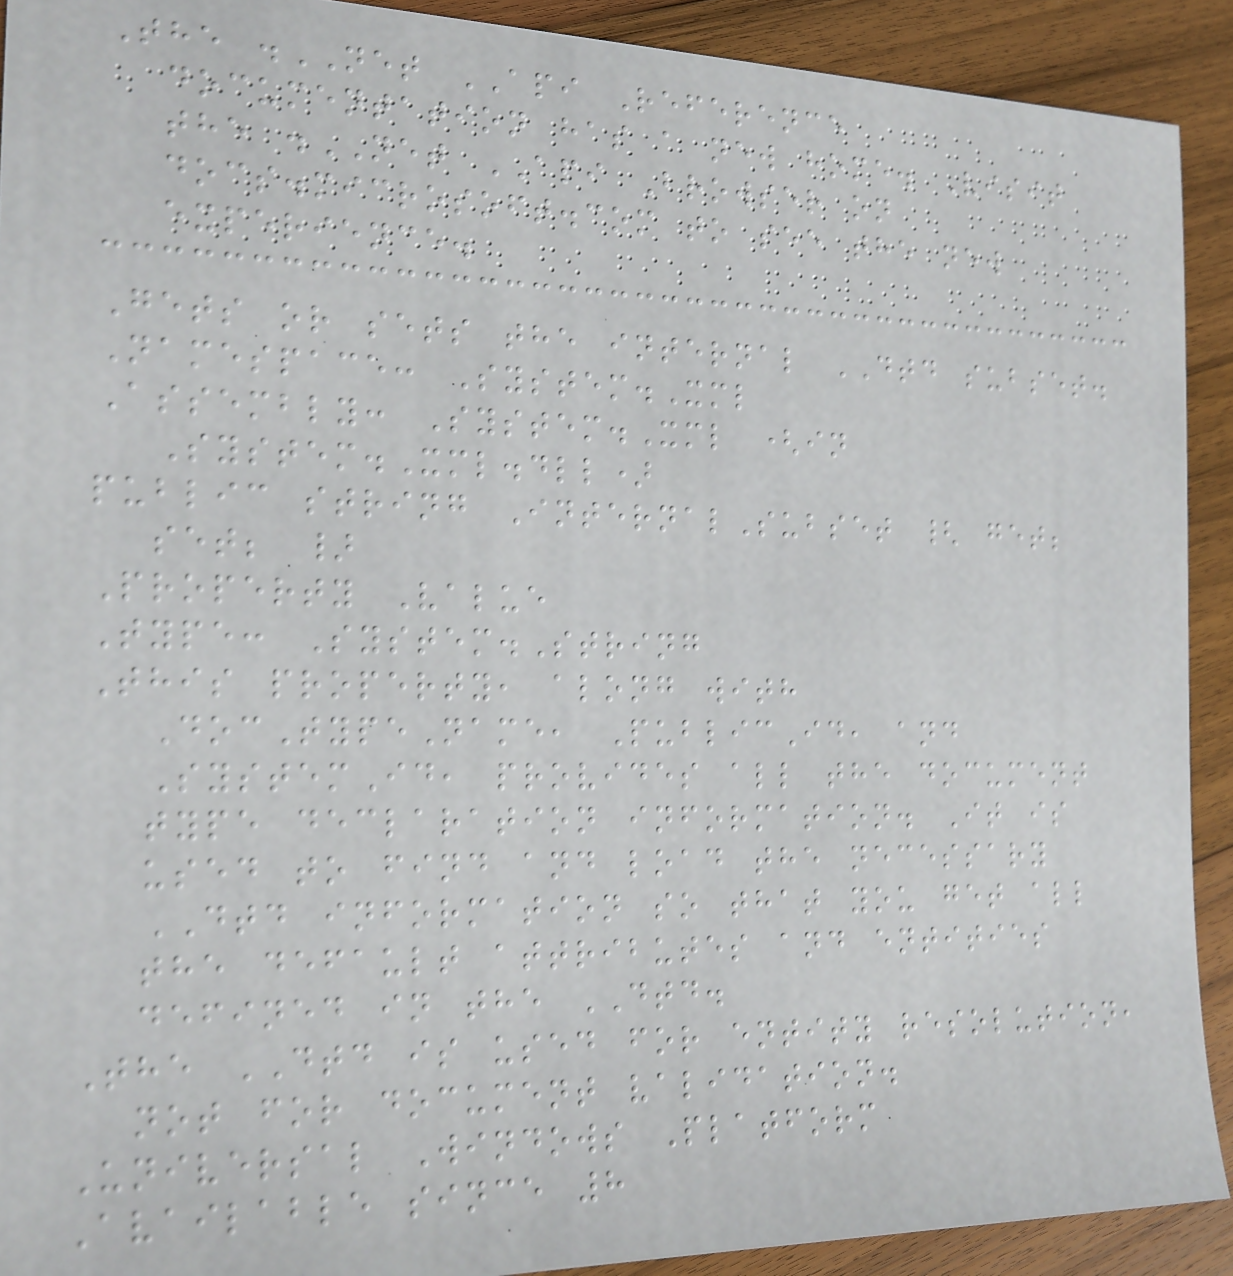The .NET API Reference
documentation has a new home. Visit
the .NET API Browser on
docs.microsoft.com to see the new
experience.
Gets or sets the internal DTD subset.
Namespace: System.Xml
Assembly: System.Xml (in
System.Xml.dll)
public string InternalSubset { get;
set; }
Property Value
Type: System.String
This property, along with
DocTypeName, PublicId, and
SystemId, provides all the document
type declaration information. It is
used to find and load the necessary
DTD information so that you get all
the default attributes and entities
defined in the DTD.
The DTD is used for entity resolution,
not for document validation.
Universal Windows Platform
Available since 8
